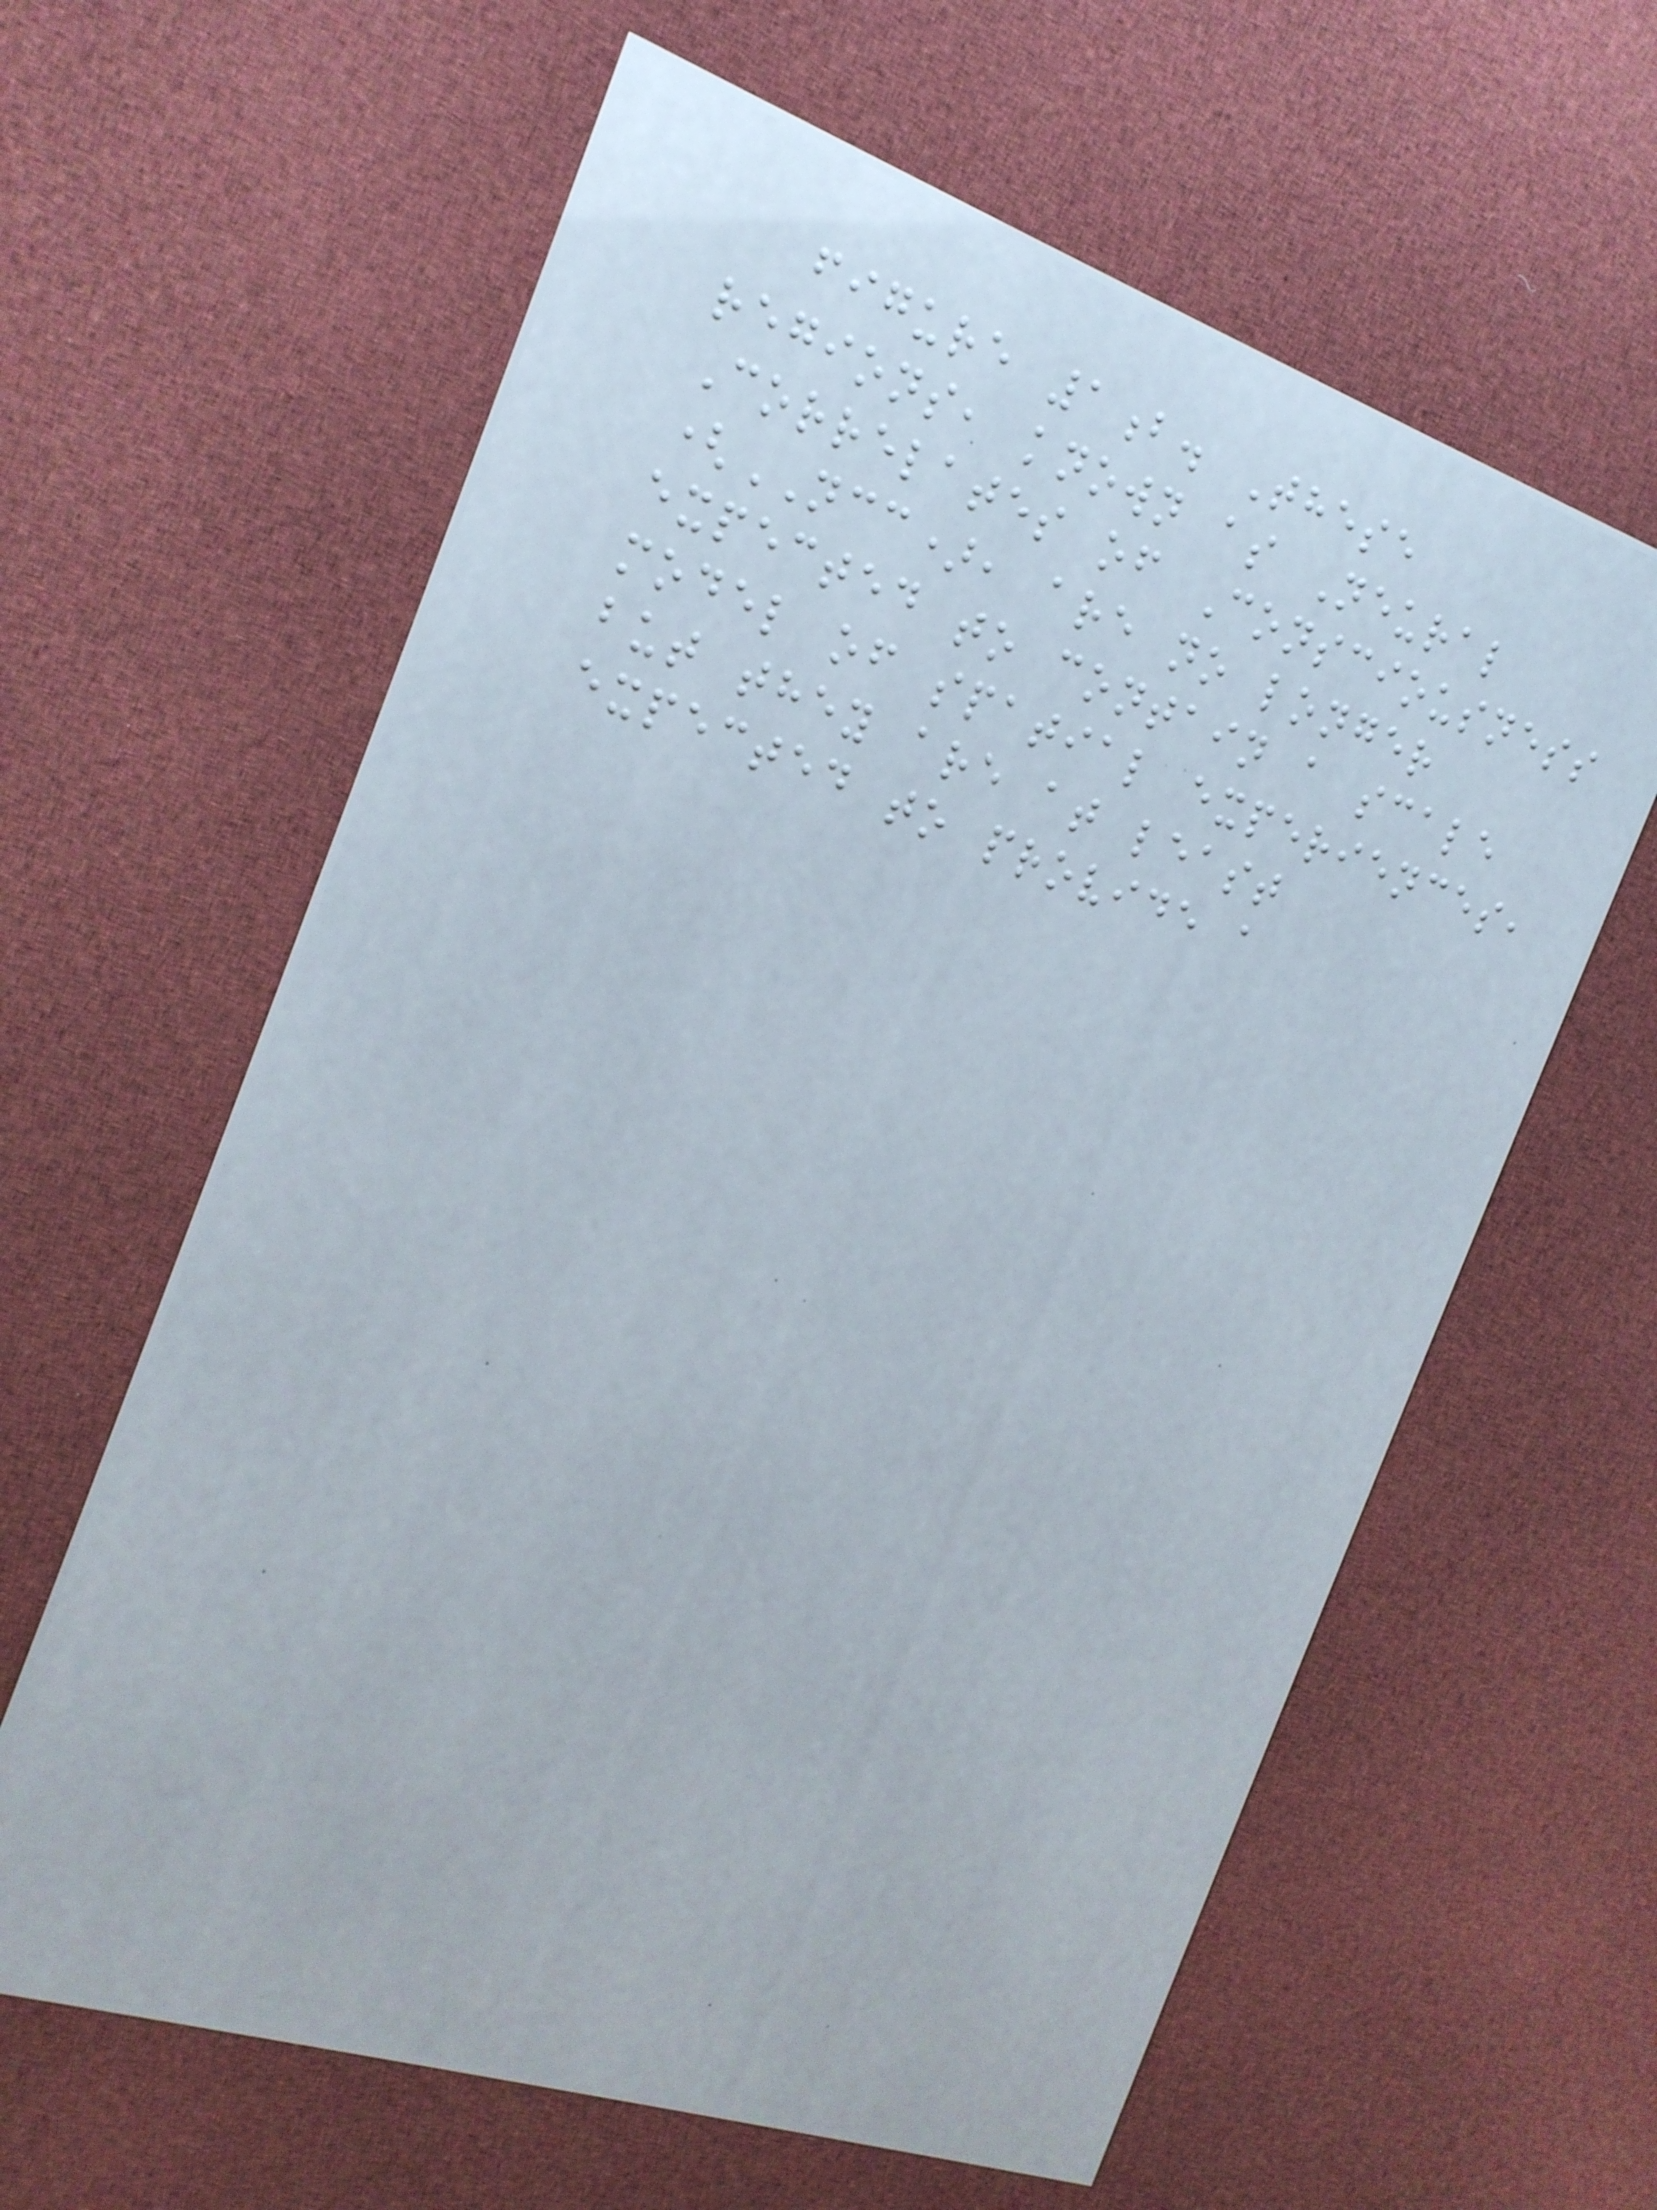figure 1b. These
regions, known as Neural
Correlates of Consciousness
(NCC), are no longer
expected to contain a scale
model of spatial experiences,
but they are at least
expected to provide a
